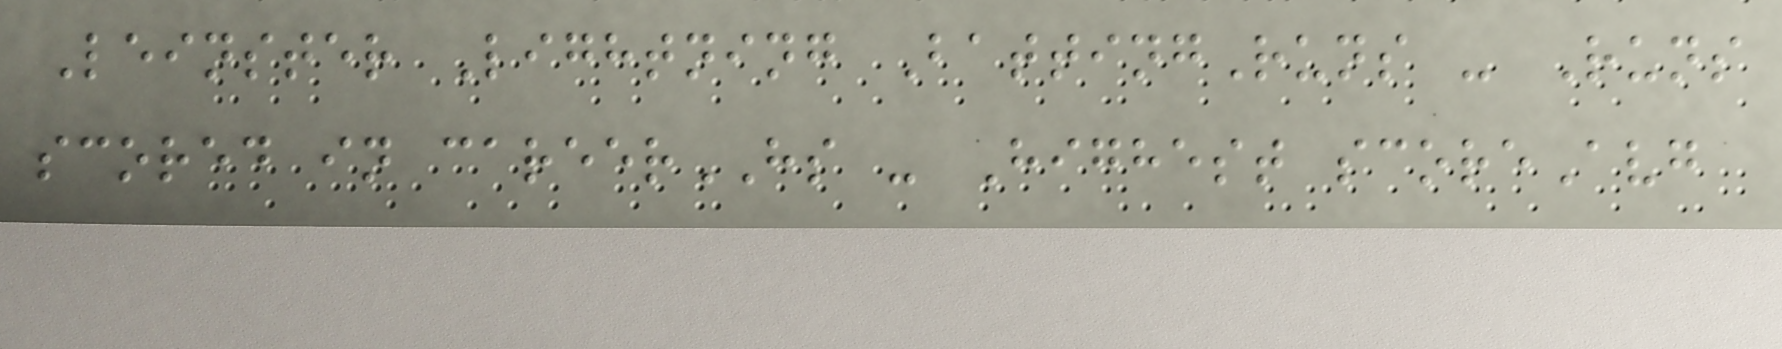Leinster Lightning BattingRuns - Runs
scored in careerHS - Highest scoreAvg
